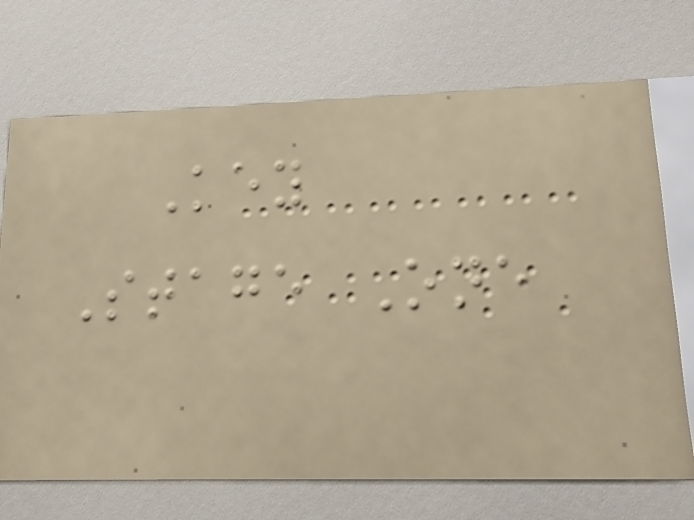Key
Stage One
